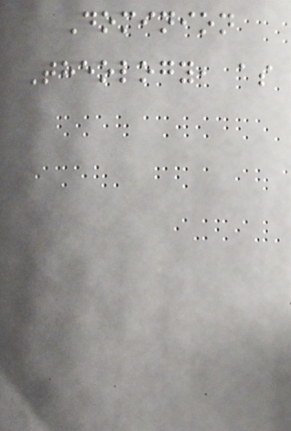Dominion
Theology, as
